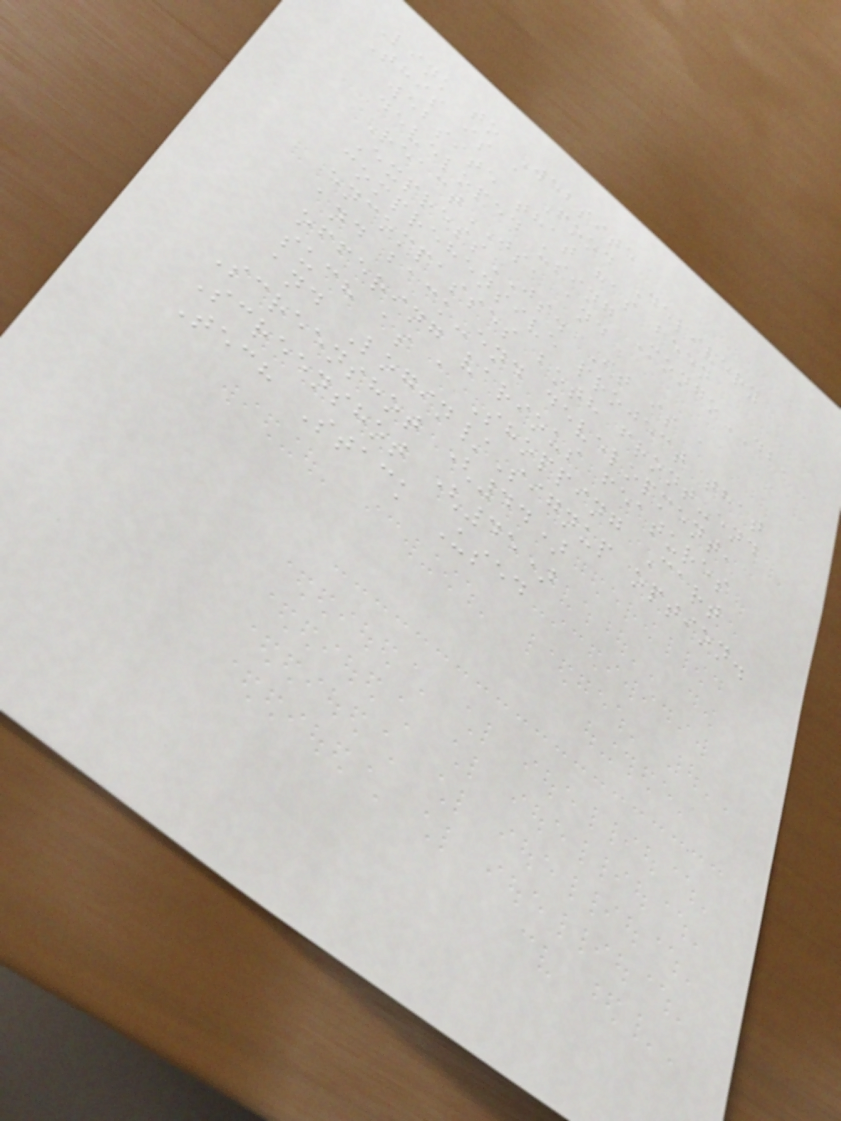Link to Website
This is a Food Delivery
website that has been
developed using MongoDB,
ReactJS, and
ExpressJS. It is a
comprehensive project that
encompasses both front-end
and back-end development,
offering various features
such as a Shopping Cart
and Login/Signup option.
Screenshot (44)
Screenshot (45)
Tech Stack Used
